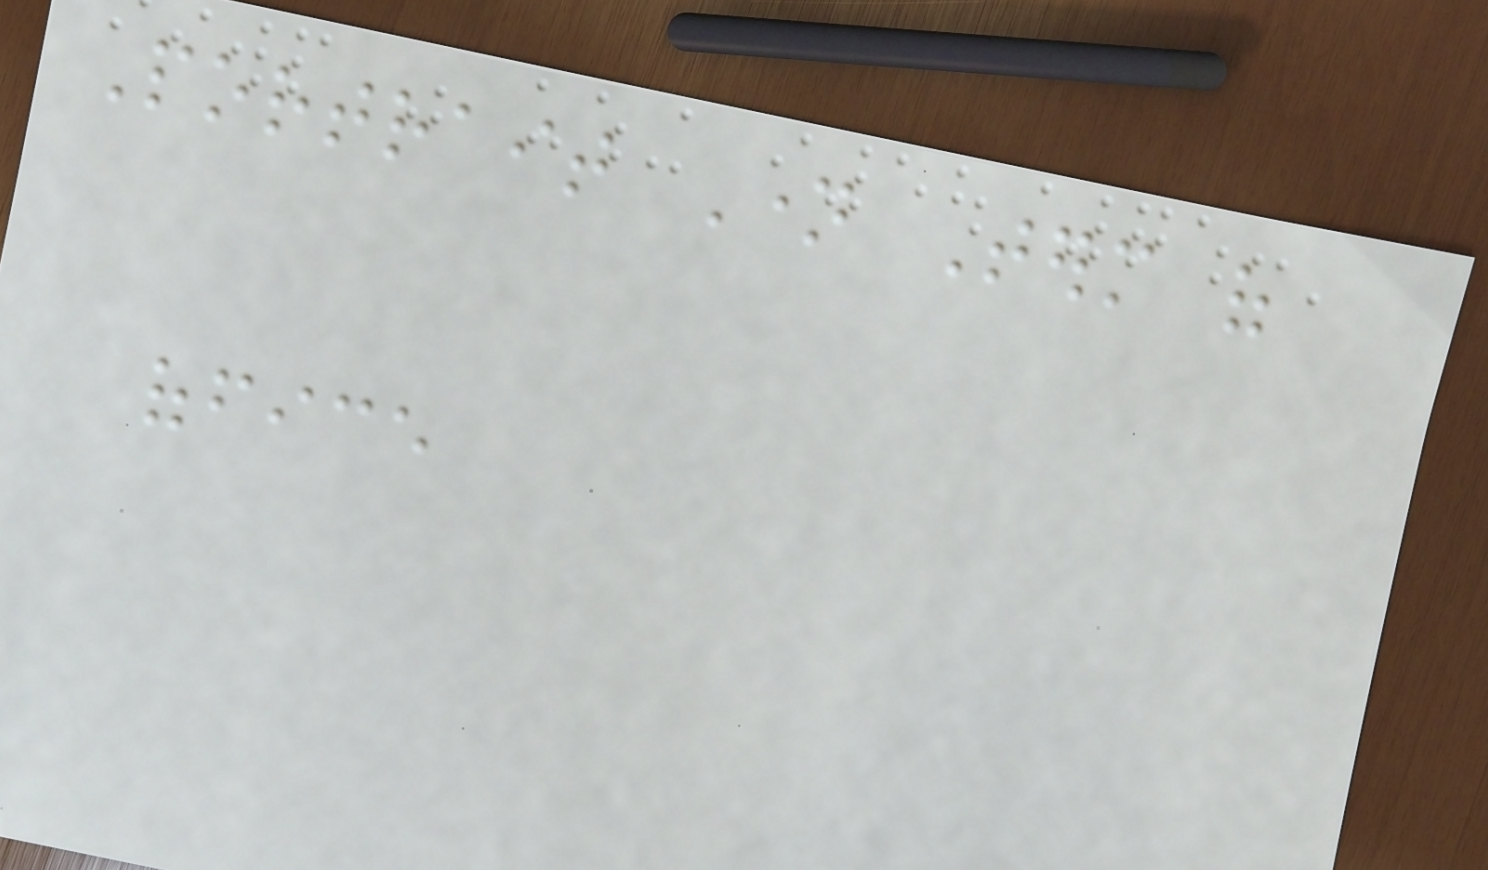Portrait Name Term of
office
